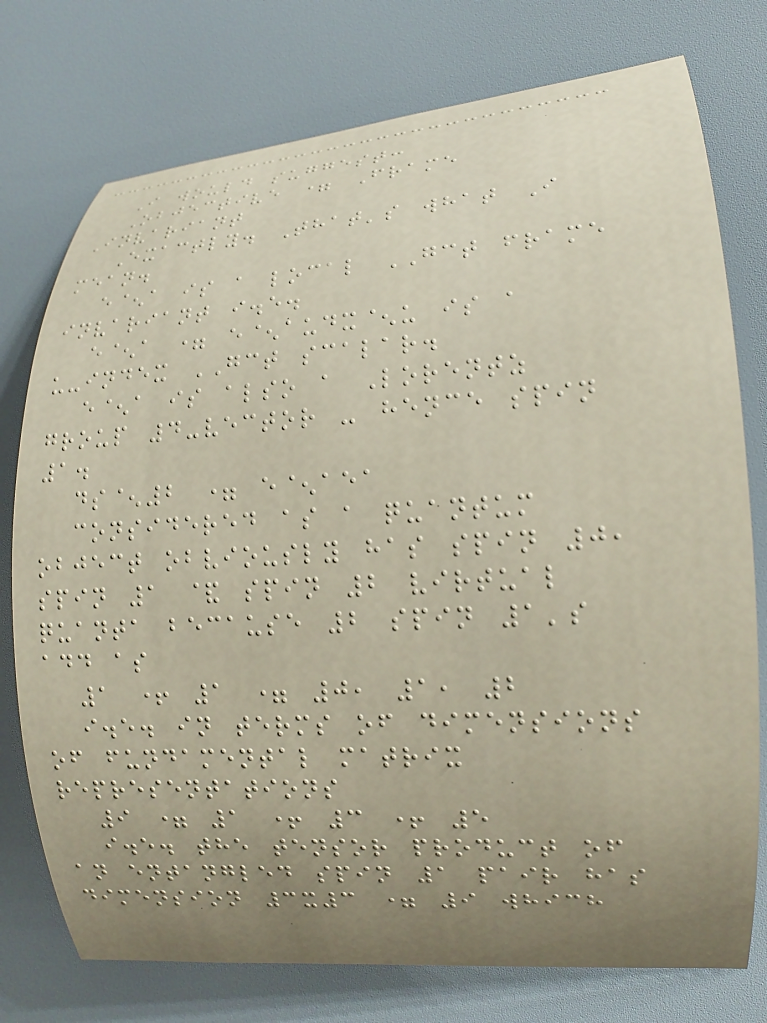I would suggest:
Objective = Frame
Invariant
Exactly. That's what I
mean.
e^a is a local GCT frame
invariant i.e.
e^a = e^audx^u is a
u-index GCT scalar.
e^a is also a Lorentz
group 4-vector - hence spin
1.
ds^2 = e^aea
considered as a quantum
object obviously has spin 0,
spin 1 & spin 2 virtual
quanta because 2 spin 1's
add as
1 + 1 = 0, 1, 2
i.e. in terms of dimensions
of fundamental matrix
representations
9 = 1 + 3 + 5
i.e. the tensor product of
an entangled spin 1 pair has
dimension 3x3 = 9 which
